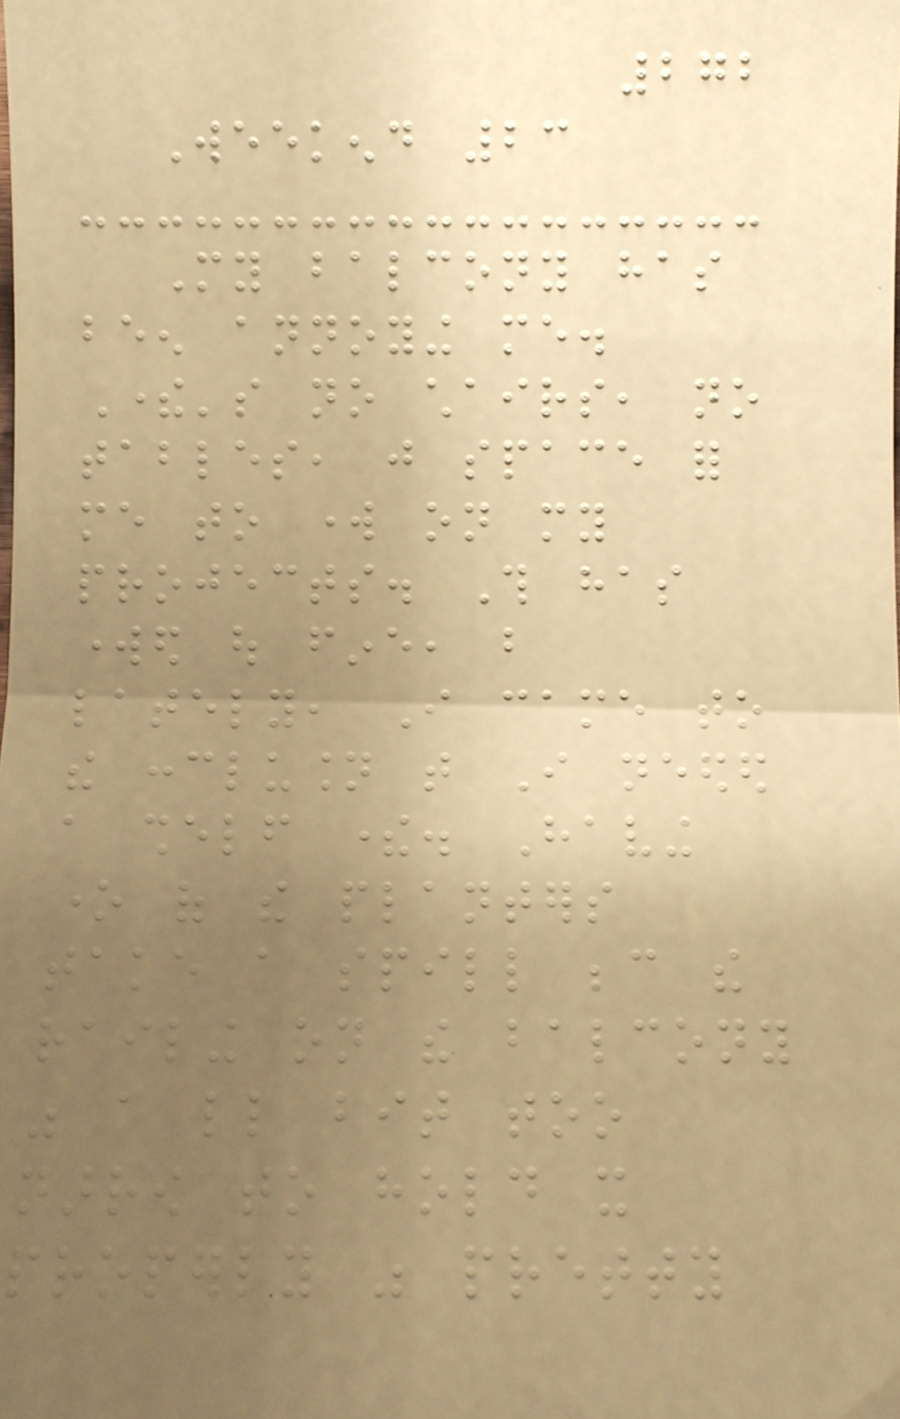272
Weekend 23
My balcony has
been annoying me.
There's no chairs, no
tables, just space for
me to work on my
projects. This has
worked out fine, but
lately, I came to
the conclusion that I needed
a shelf there. Having
one of the planters
take a spill because the
railing on the balcony
was a little bit too
narrow to hold it
properly was pretty
